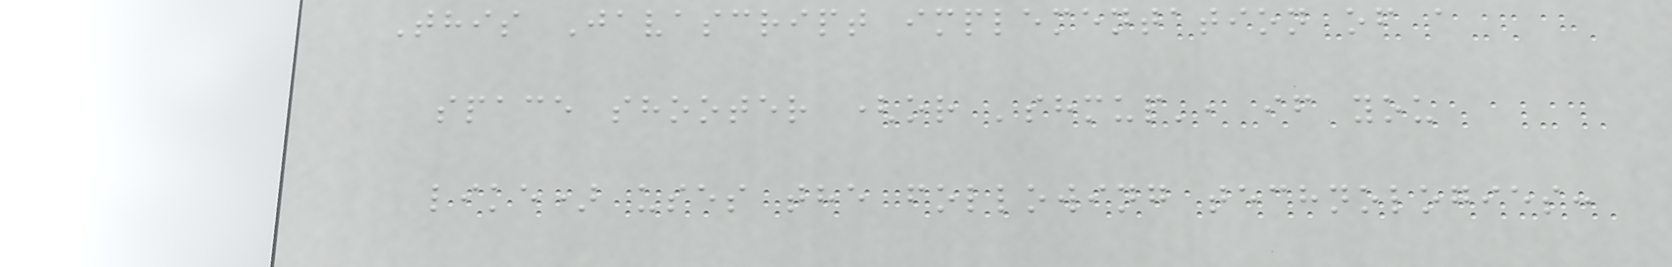This Javascript implementation of a
space shooter (or 'shmup', if you
like) uses the following technologies:
